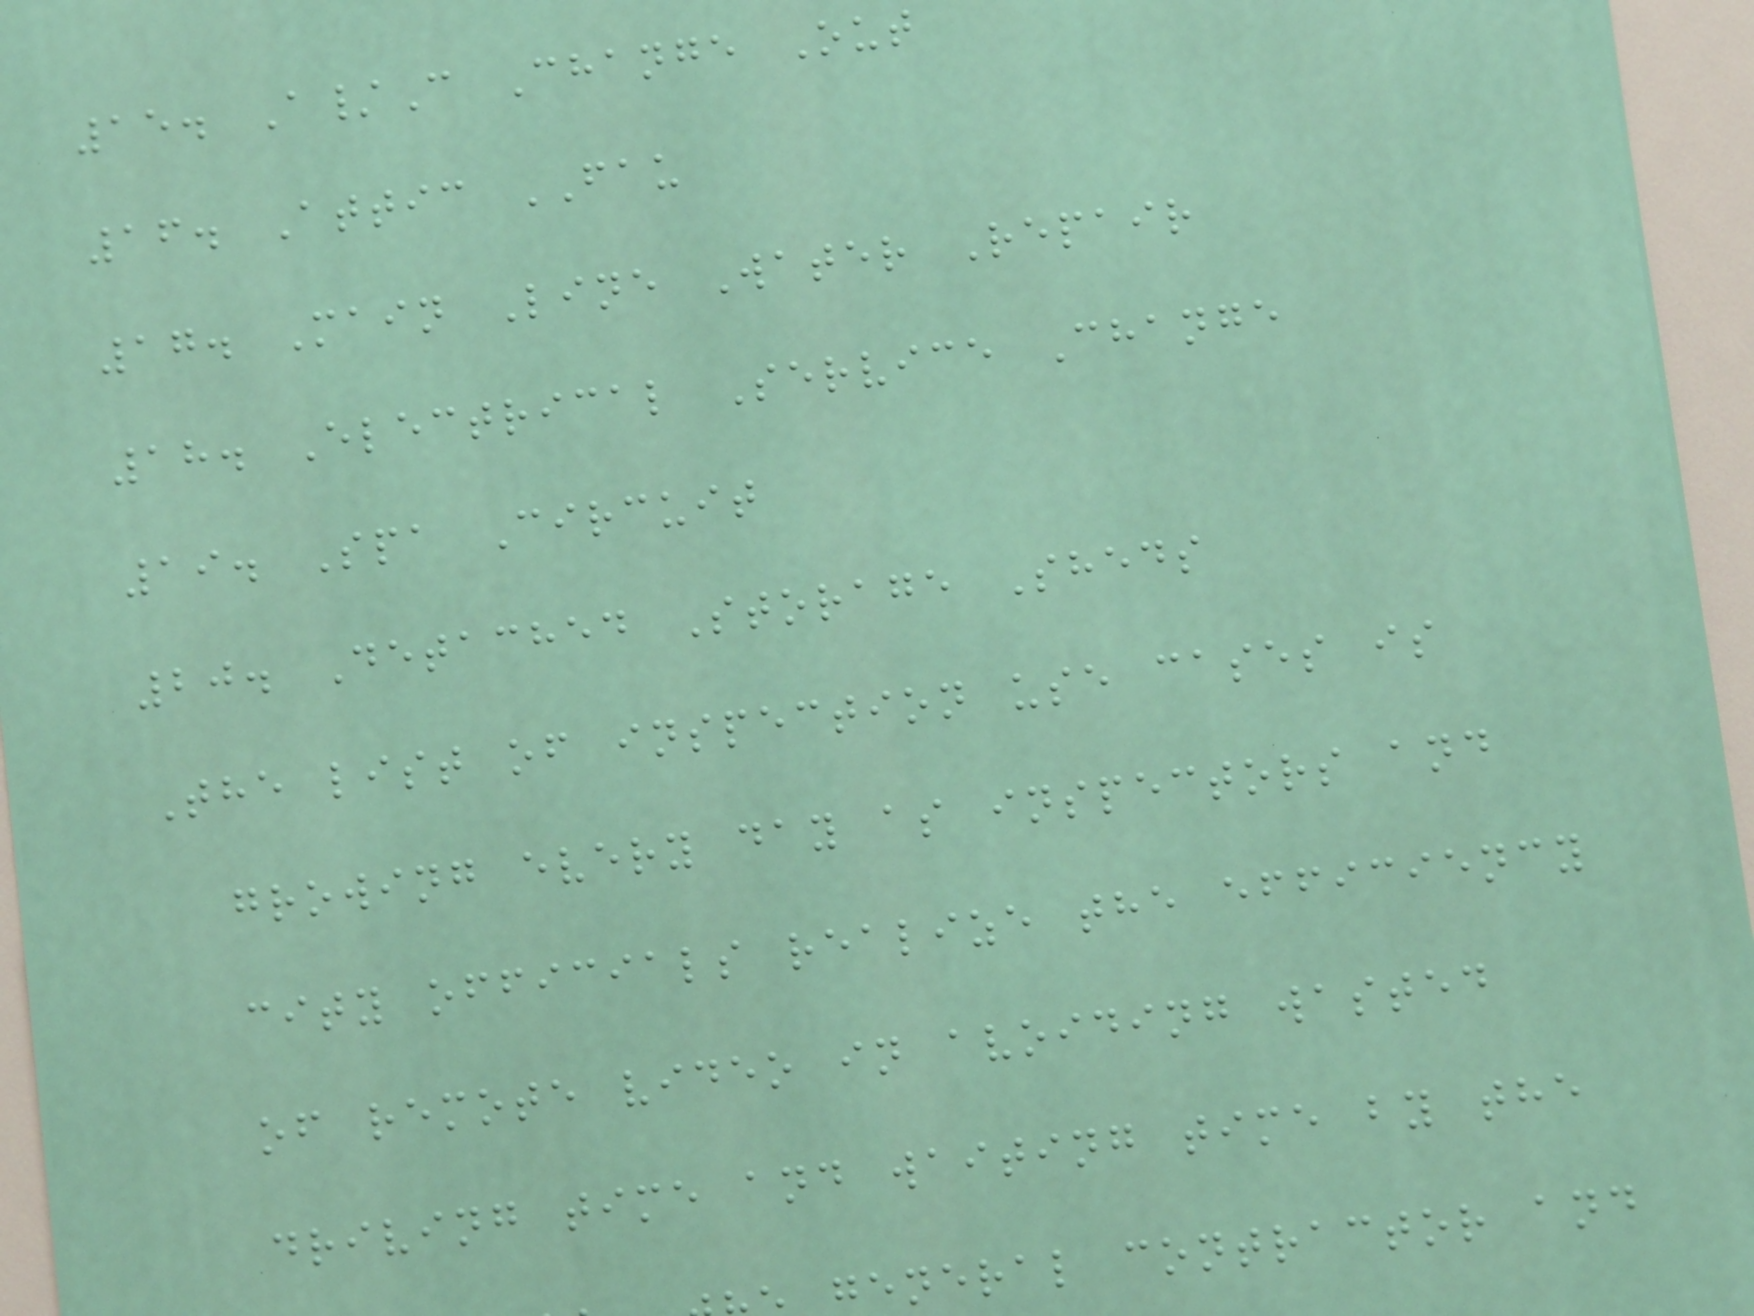15. A/C Change Out
16. Attic FAU
17. Main Line Water Repair
18. Electrical Service Change
19. Spa Circuit
20. Detached Storage Sheds
The list of inspection use cases is
growing every day as inspectors and
city officials realize the efficiency
of remote video in avoiding wasted
driving time and waiting time by the
general contractor and
